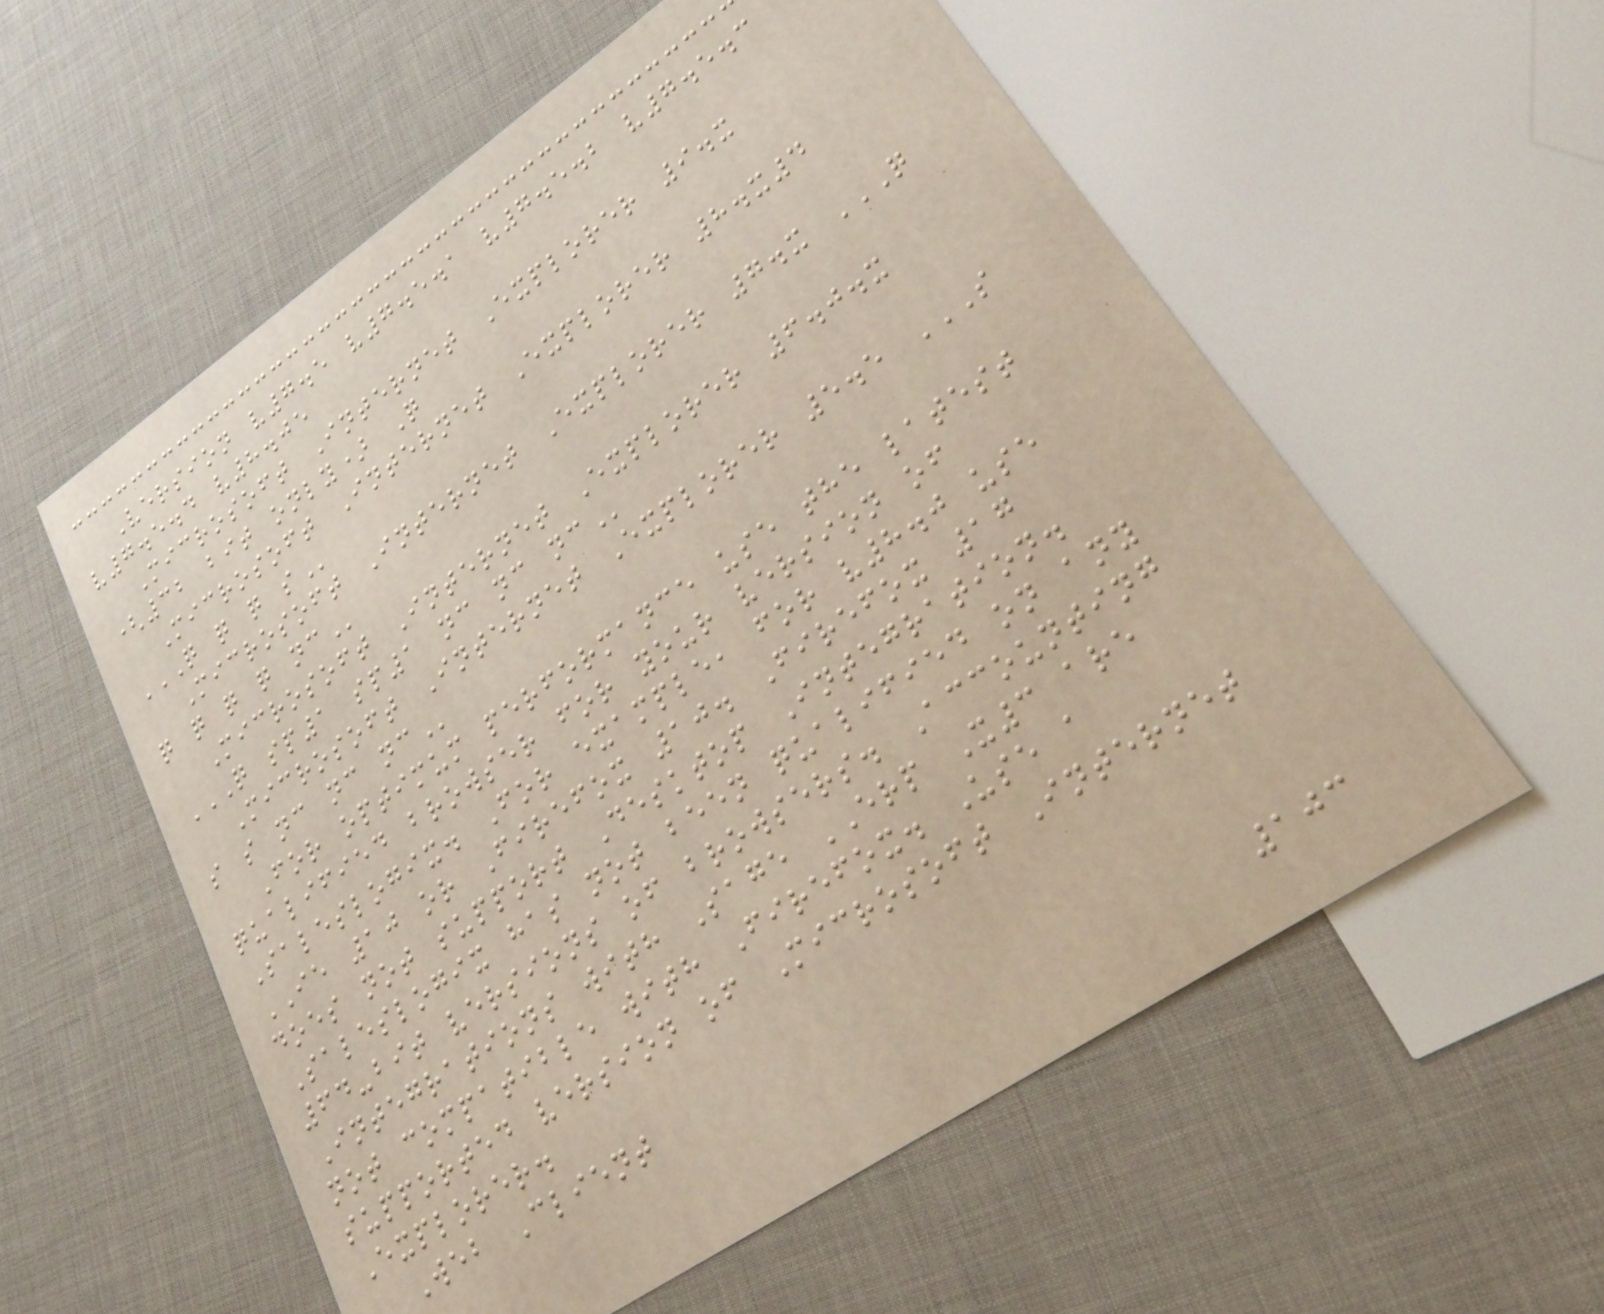Version v7.5 v7.5.1 v7.5.2 v7.5.3
v7.5.4 v8.05
Microsoft Internet Explorer 9.x
(32 bit only) Q
Microsoft Internet Explorer 8.x4
Q Q Q S
Microsoft Internet Explorer 7.x Q
Q Q Q Q NC
Microsoft Internet Explorer 6.0.x
Q SP1 SP1 NC NC NC
Microsoft Internet Explorer 5.5 S
S S NC NC NC
For optimum performance use the latest
qualified browser for your version of
Saleslogix. For example, for v8.0 use
IE 10 or Firefox 10. Firefox 17
does not support Desktop Integration.
Saleslogix has not been qualified on any
64-bit versions of browsers. Accounting
Integrations with Sage ERP X3 are
not compatible with Firefox. Use a
supported version of Microsoft Internet
Explorer.
Web Client
103
